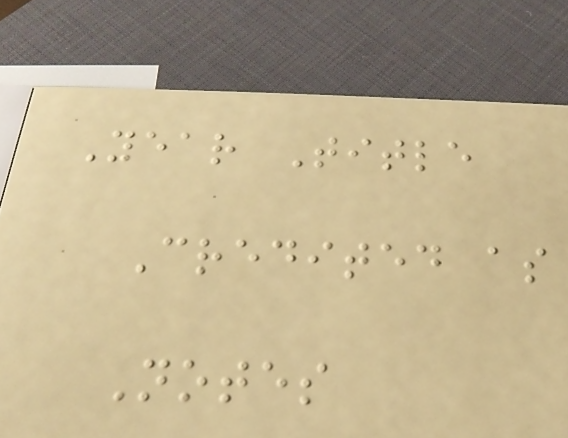Year Title
Credited as
Notes
